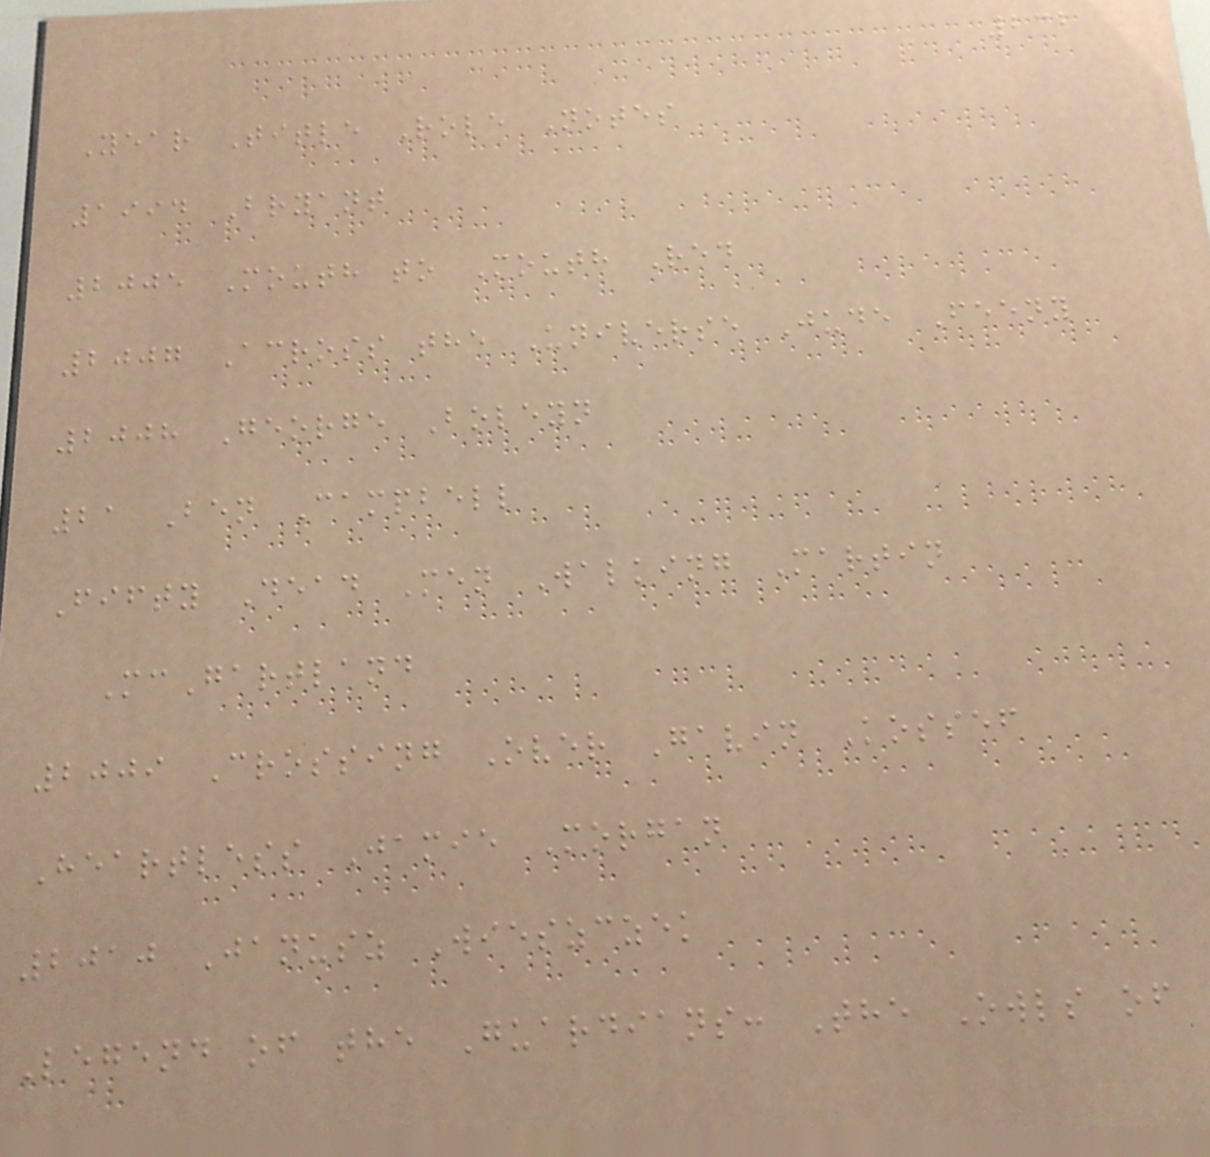232
Year Title Role Notes
1994 Bryant
2005 Mouth to Mouth Red
2007 Across the Universe Jude Feeny
2008 George Boleyn
21 Ben Campbell
Fifty Dead Men Walking Martin
McGartland
2009 Crossing Over Gavin Kossef
Heartless Jamie Morgan
2010 Janusz Wieszczek
Legend of the Guardians: The Owls of
